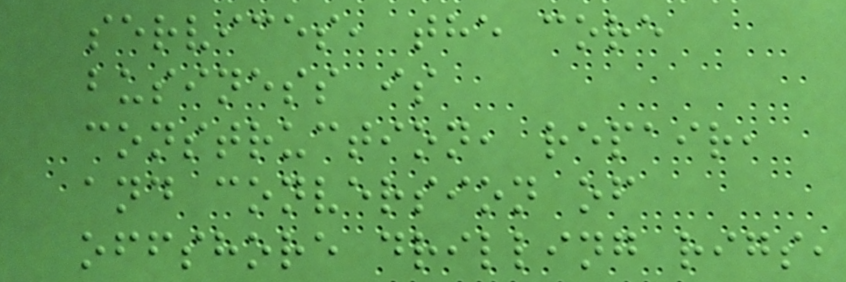services, the core
business is
construction, repair,
and conversion of
offshore drilling rigs,
